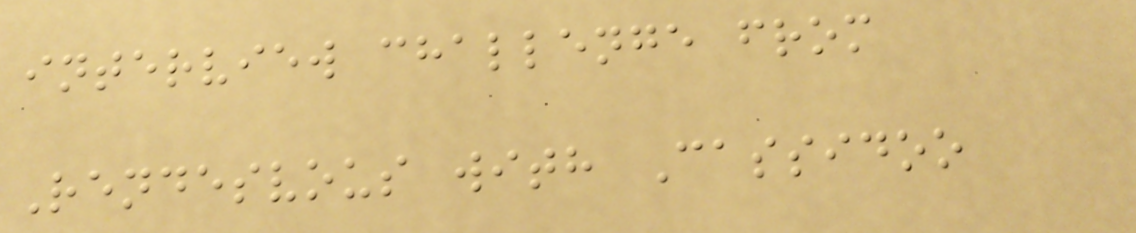interview challenge from
Rendesvous with Cassidoo
